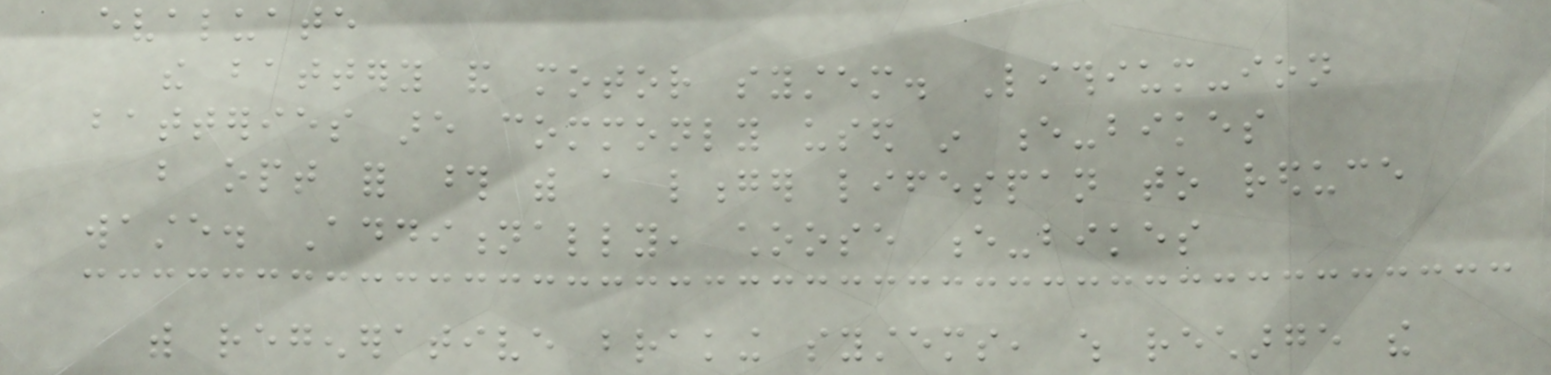evaluate
the battery and motor system. Lithium-ion
batteries are commonly used in e-bikes
but opt for those with a longer lifespan to reduce
waste. Additionally, choose e-bikes
with regenerative braking systems, which recharge the
